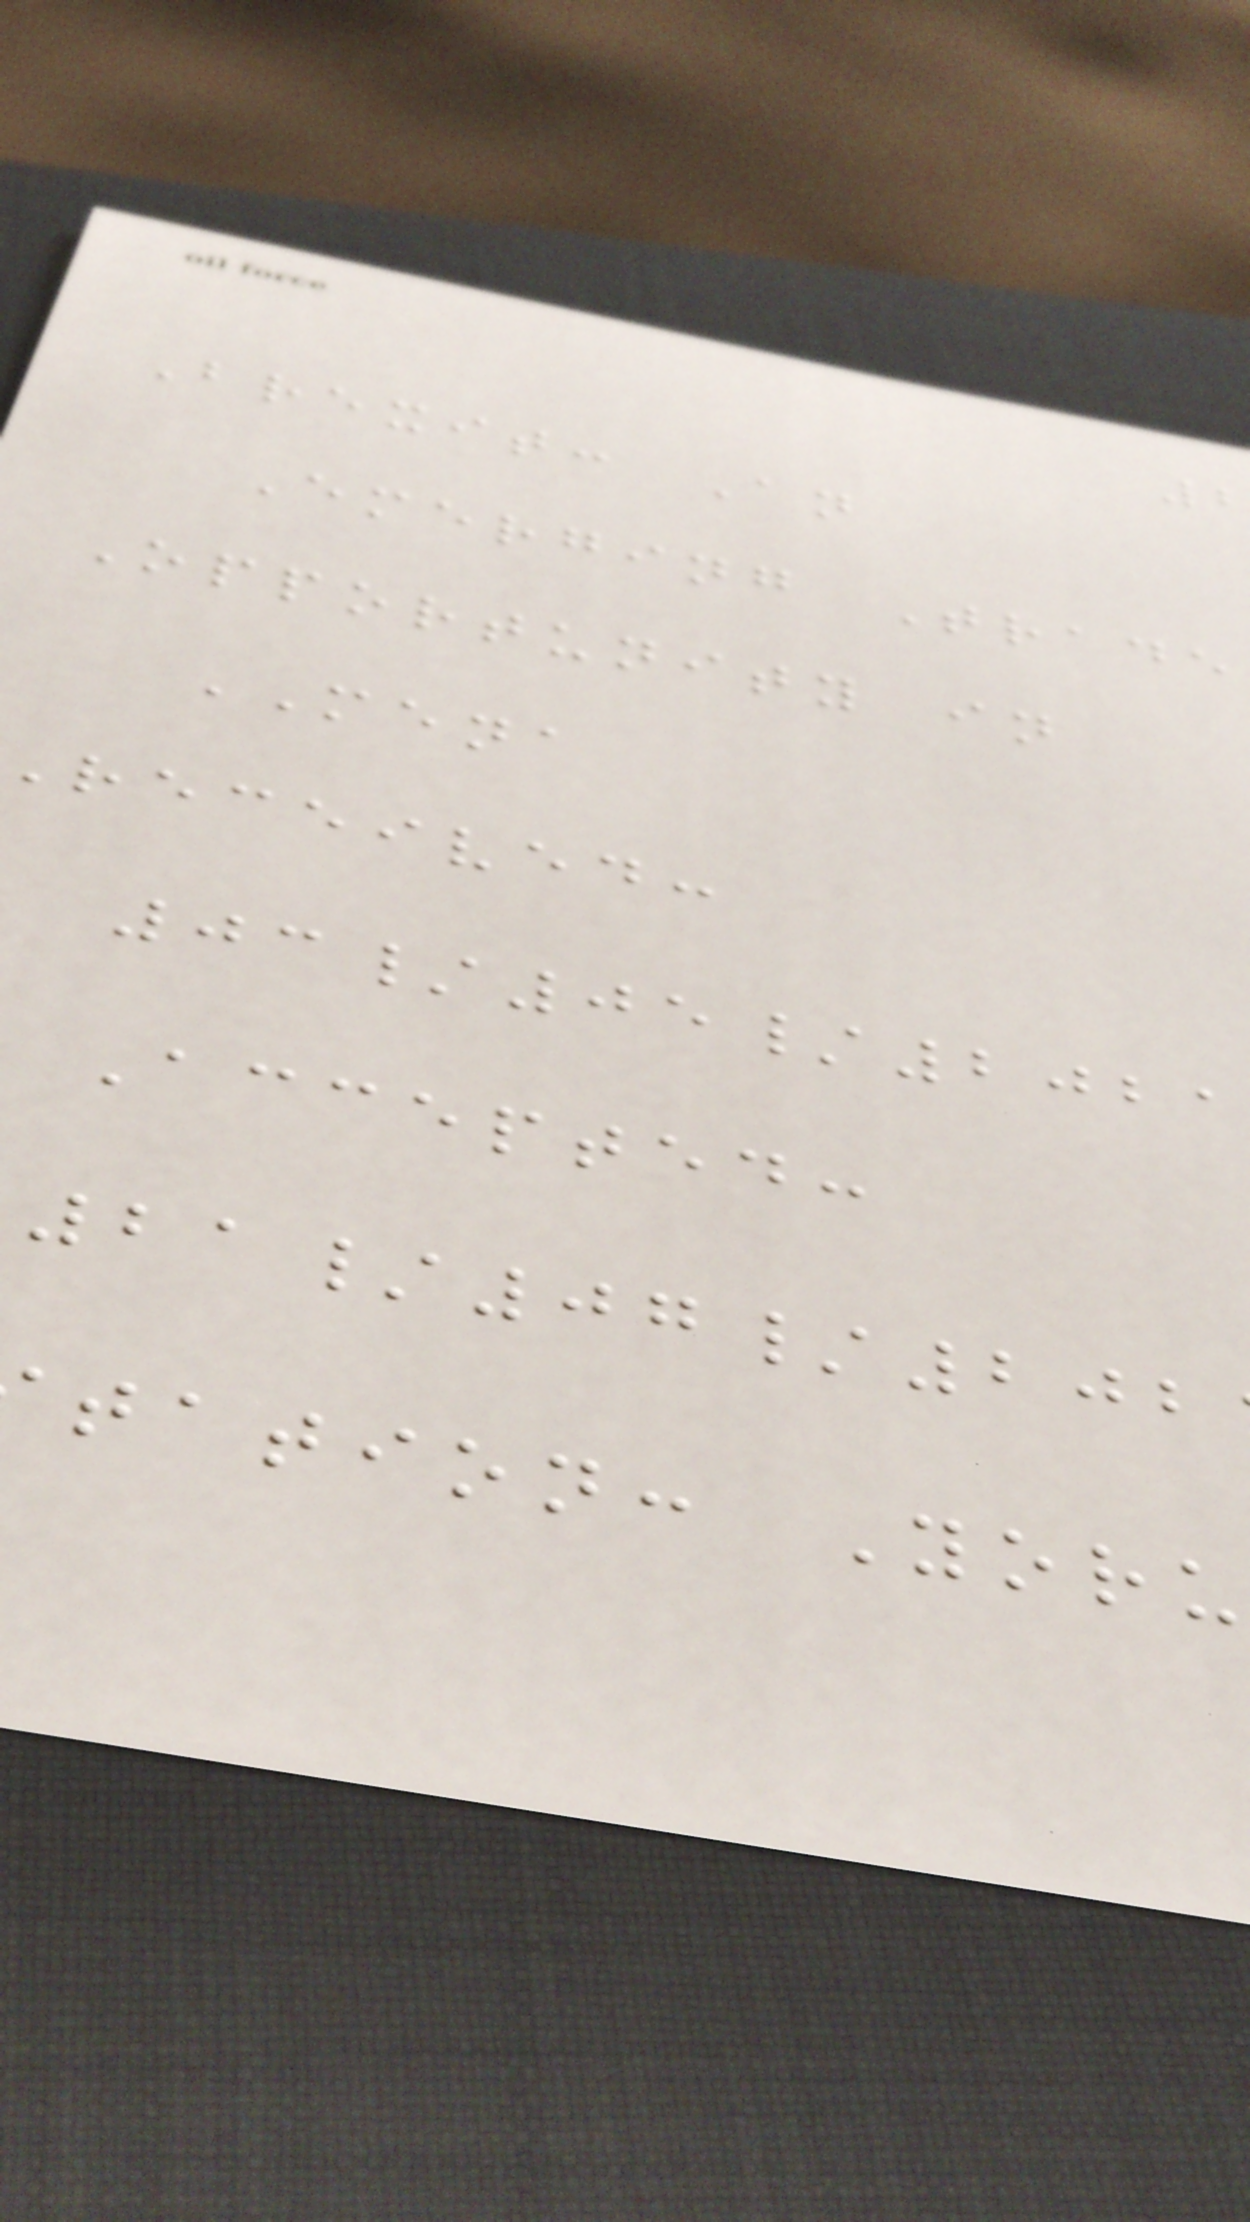Brexit: An
Emerging Trade
Opportunity in
MENA
received:
03/05/2021
Accepted:
21/07/202
tation: Yoru
